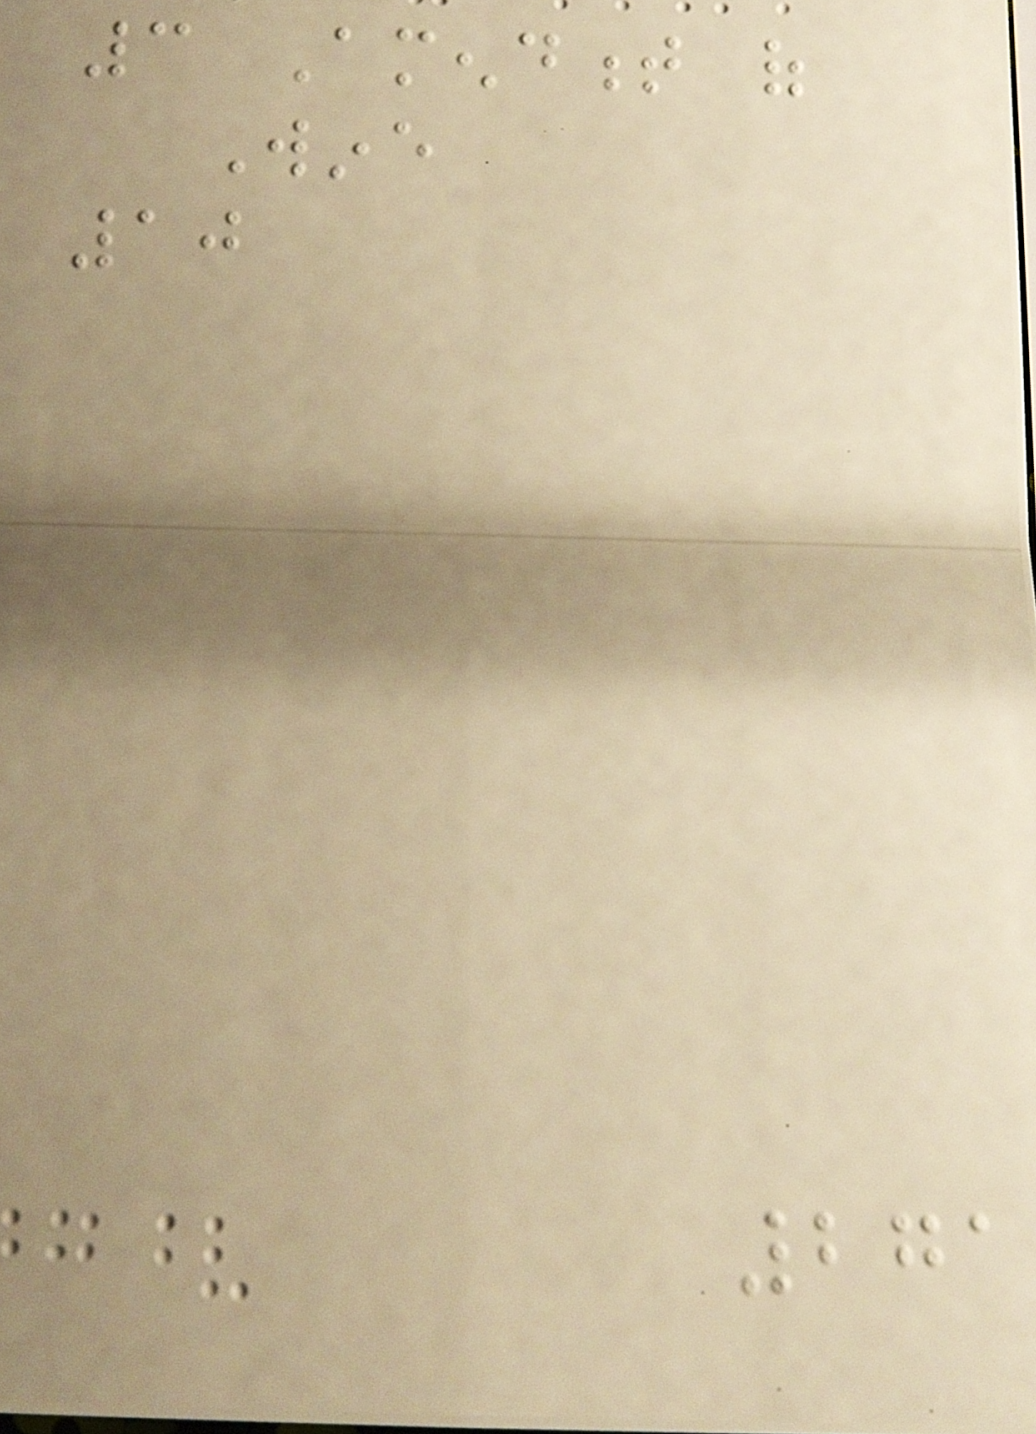3 Amendment of
Wine
10
271
